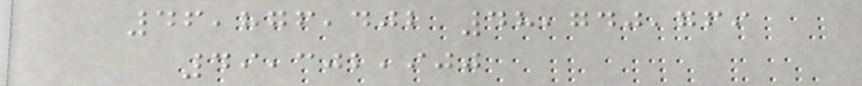46,876,402 48,740,769
49,302,900
